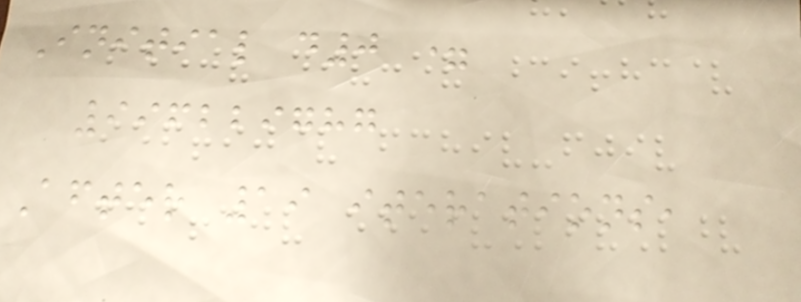Initial d0 =
996229787
After 19 iterations,
